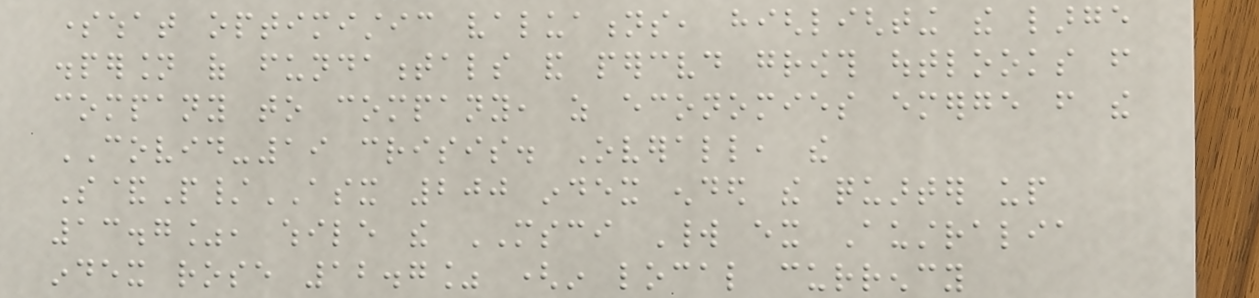somewhat optimistic valuations, highlighting the large
dispersion of fundamentals and perceived growth outlooks from
company to company, as economies emerge from the
COVID-19 crisis. Overall, the
S&P/ASX 200 index ended the quarter up
13.7%, while the MSCI World ex Australia
index rose 12.7% (in local currency
